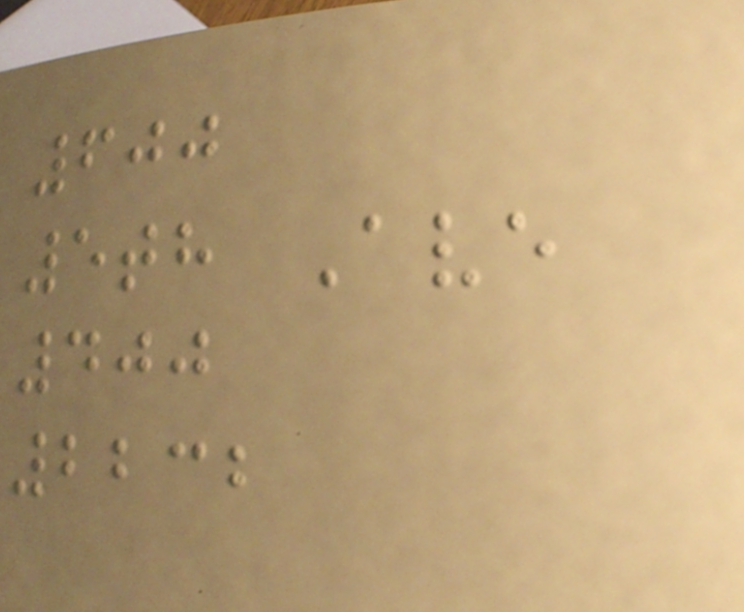600
5th Ave
400
2232
